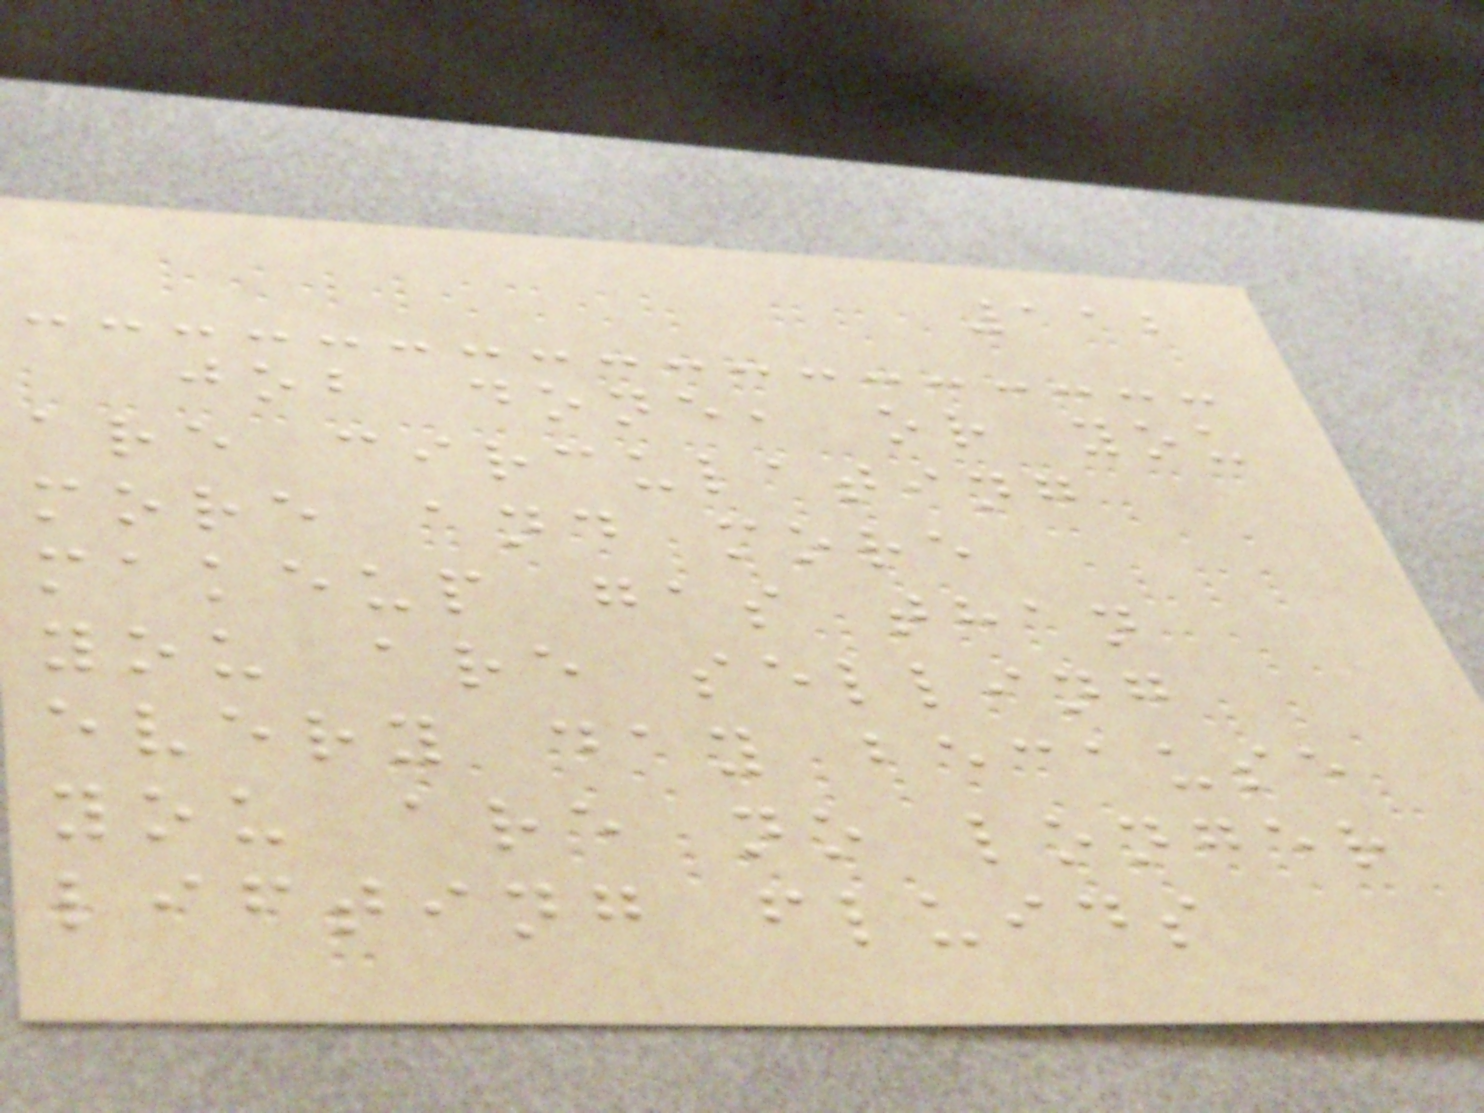112
job done, or you
are circulating
more and more
makeup gas than
you are selling
every day because
you are no longer
lifting fluids
